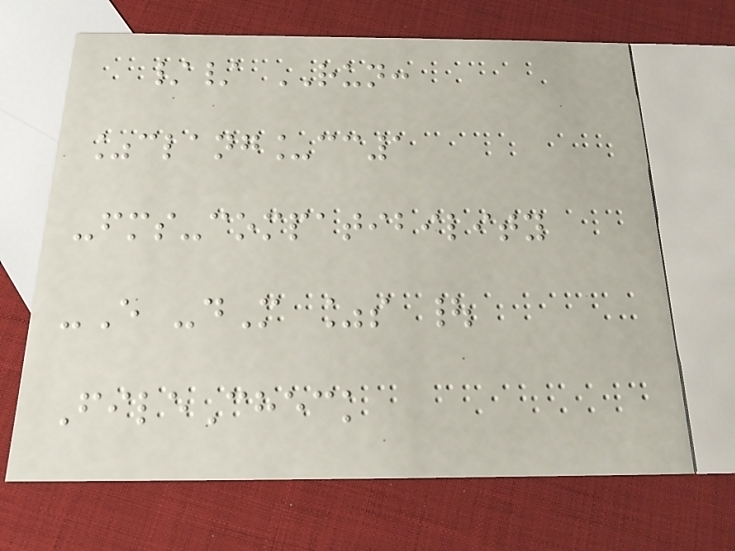// RUN:
%clang_cc1
-fms-compatibility
-E -dM %s |
FileCheck
